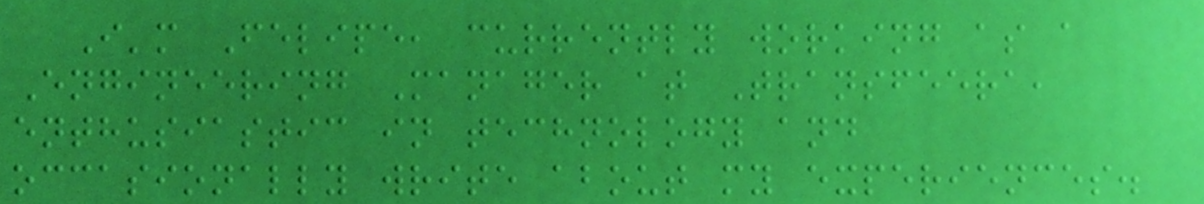I'm Felipe, currently working as a
Engineering Manager at Transfeera,
enthusiastic in technology and
occasionally write about my experiences.
